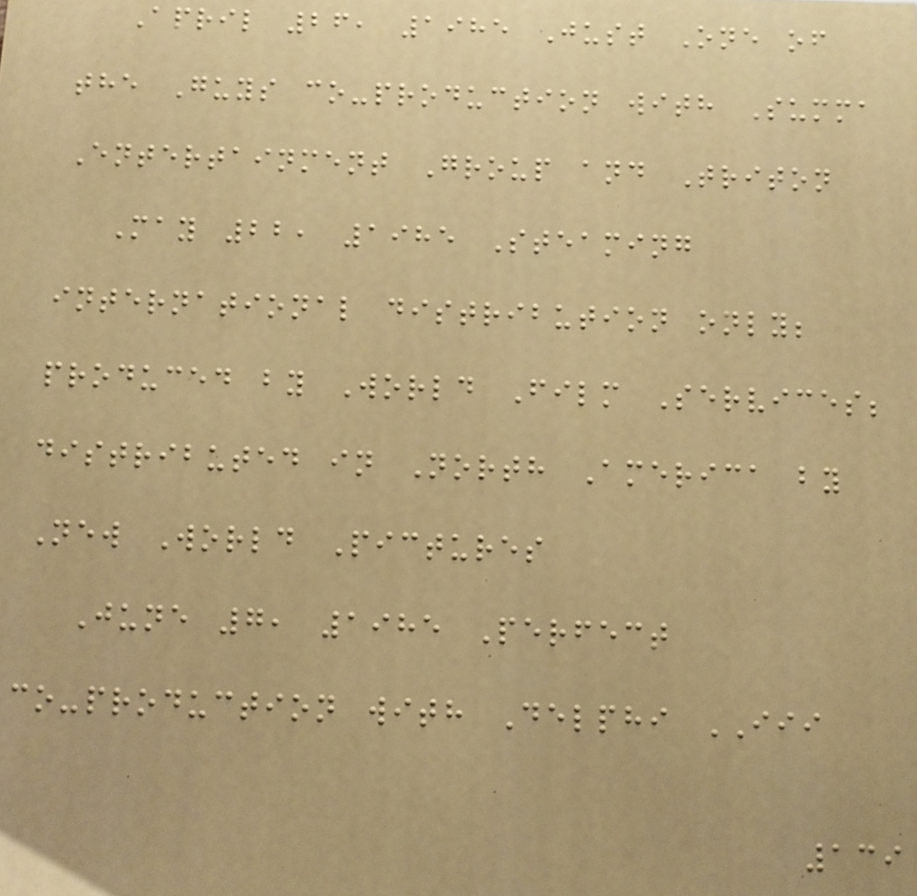April 26, 1985 Just One of
the Guys co-production with Summa
Entertainment Group and Triton
May 22, 1985 Steaming
international distribution only;
produced by World Film Services;
distributed in North America by
New World Pictures
June 7, 1985 Perfect
co-production with Delphi III
139
